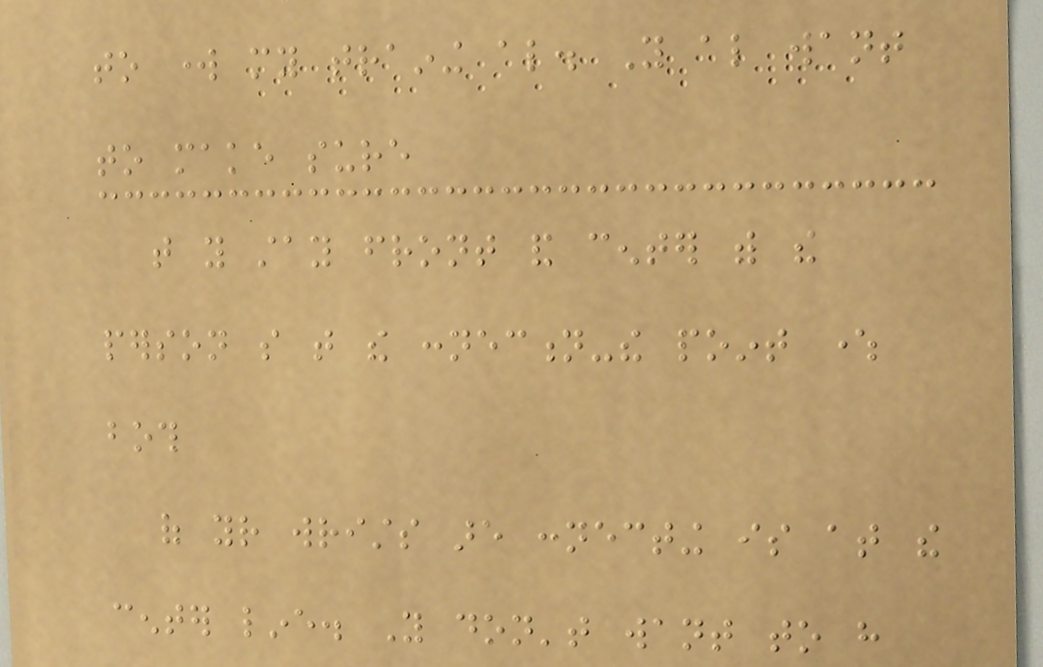to work my training also. You also want
to make sure
that you stay front and center with the
person so that the connection-the point where
both
of your wrists are connecting is at the
center line. You don't want to have
